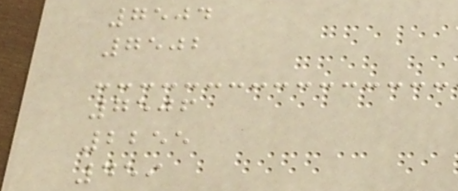7504
7502
7506
2255
459
